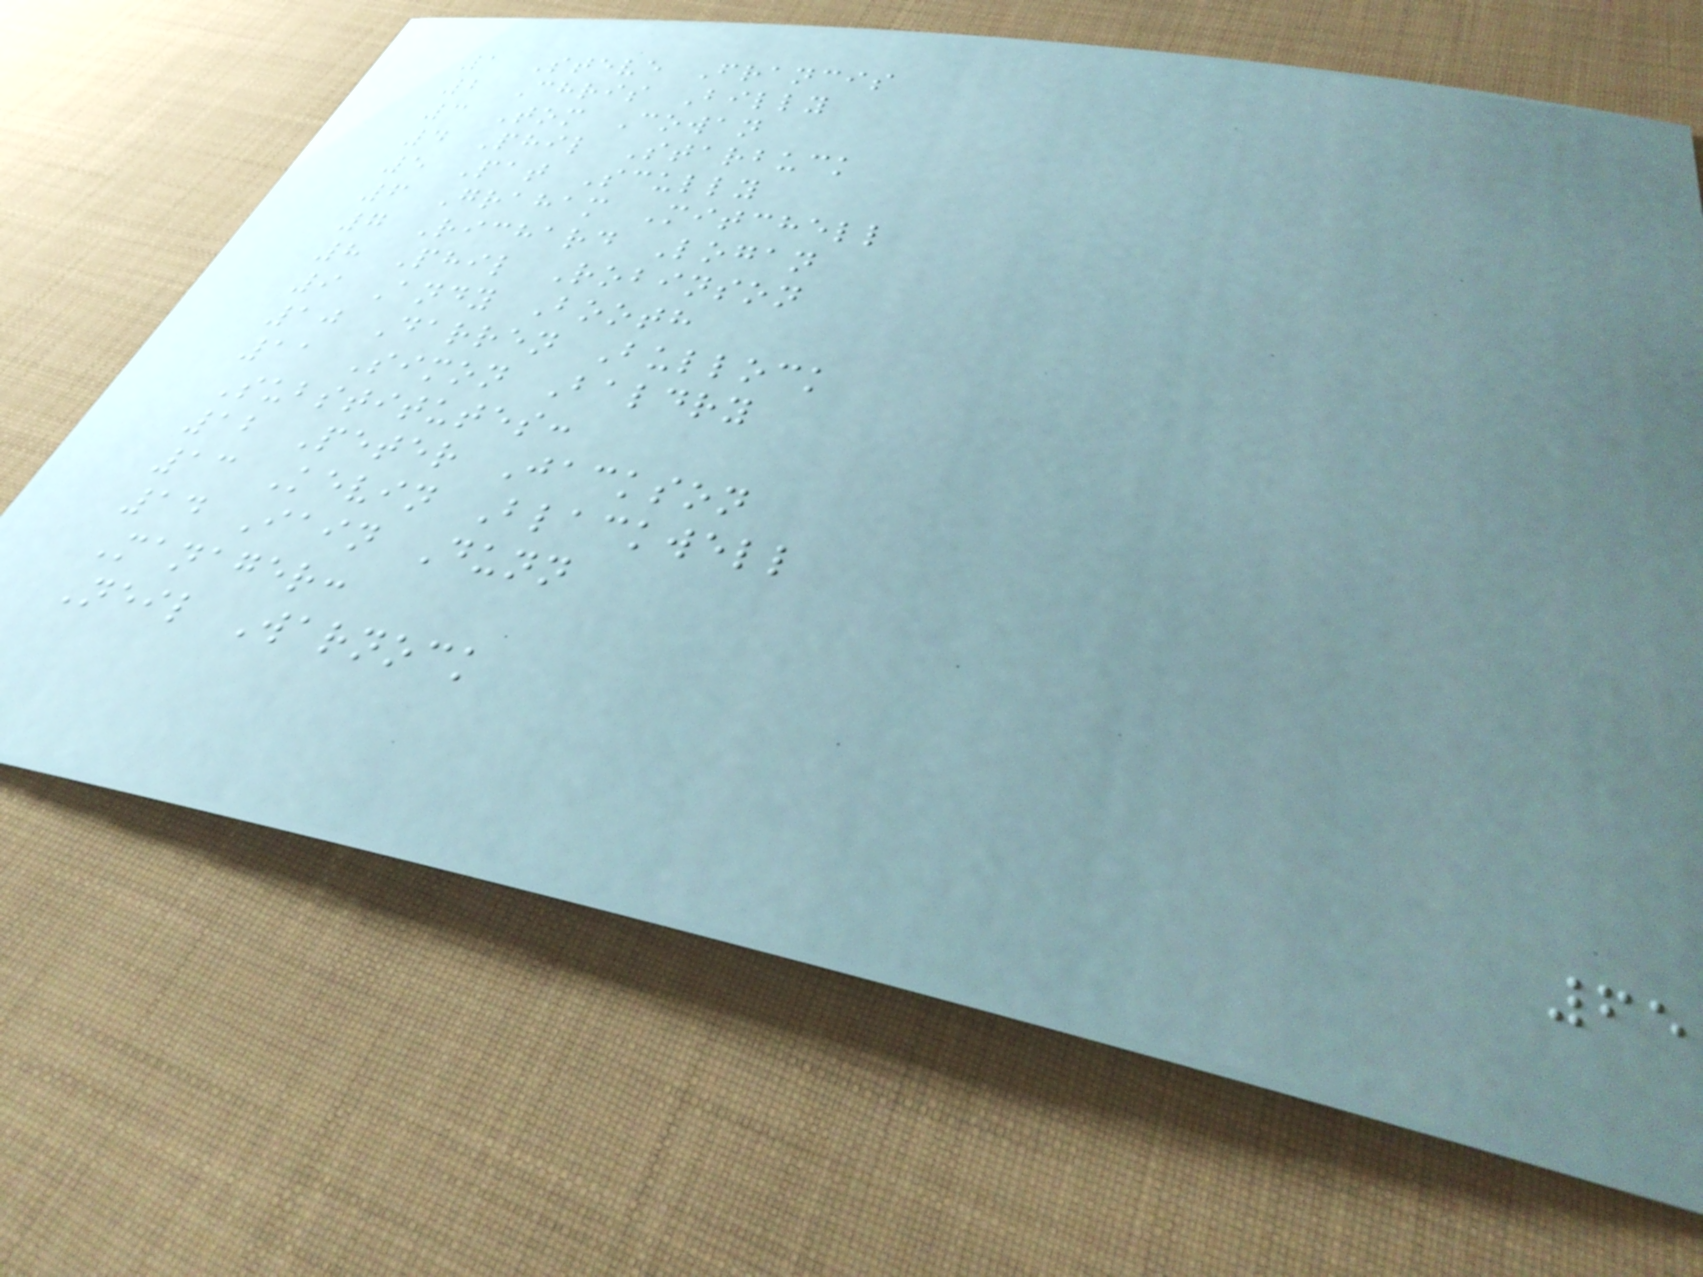1 Steve Francis
2 Chris Billy
3 Tom Cowan
4 Phil Starbuck
5 Pat Scully
6 Graham Mitchell
7 Richard Logan
8 Phil Robinson
9 Andy Booth
10 Darren Bullock
11 Simon Baldry
Substitutes:
12 Peter Jackson
13 Kevin Blackwell
14 Iain Dunn
Manager:
Neil Warnock
65
